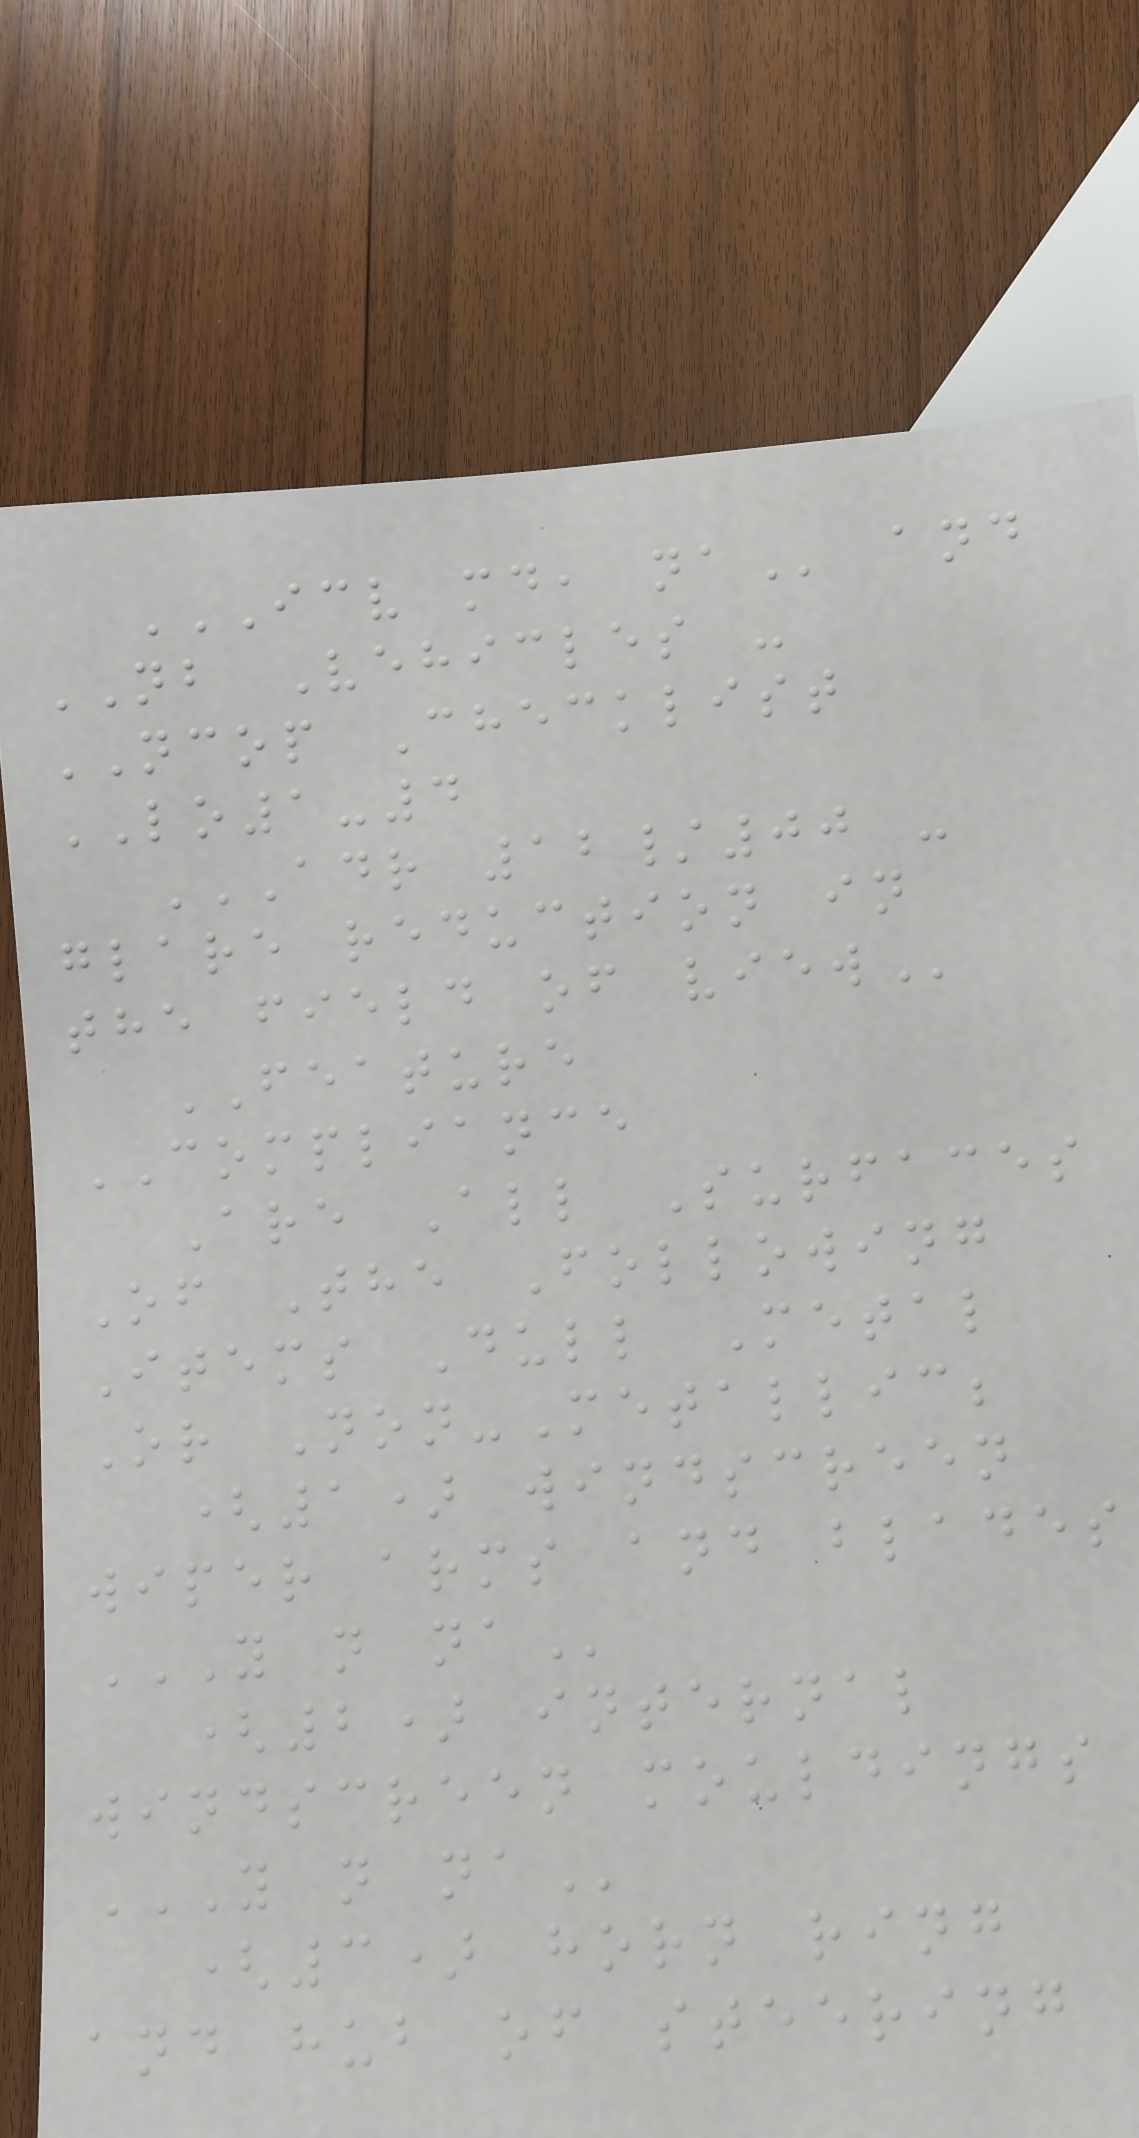ICV MD, NA and
NB Vehicles -
NCOP Checklist
LO1-4
ADR 12/00 -
GLARE REDUCTION IN
THE FIELD OF VIEW
FEATURE
COMPLIANCE
Are All Surfaces
Of The Following
Items Dull Metal
Or Non-Metallic;
(1) windscreen
wiper arms and blades
Y N NA
(2) internal
windscreen mouldings
Y N NA
(3) horn ring
and hub of steering
